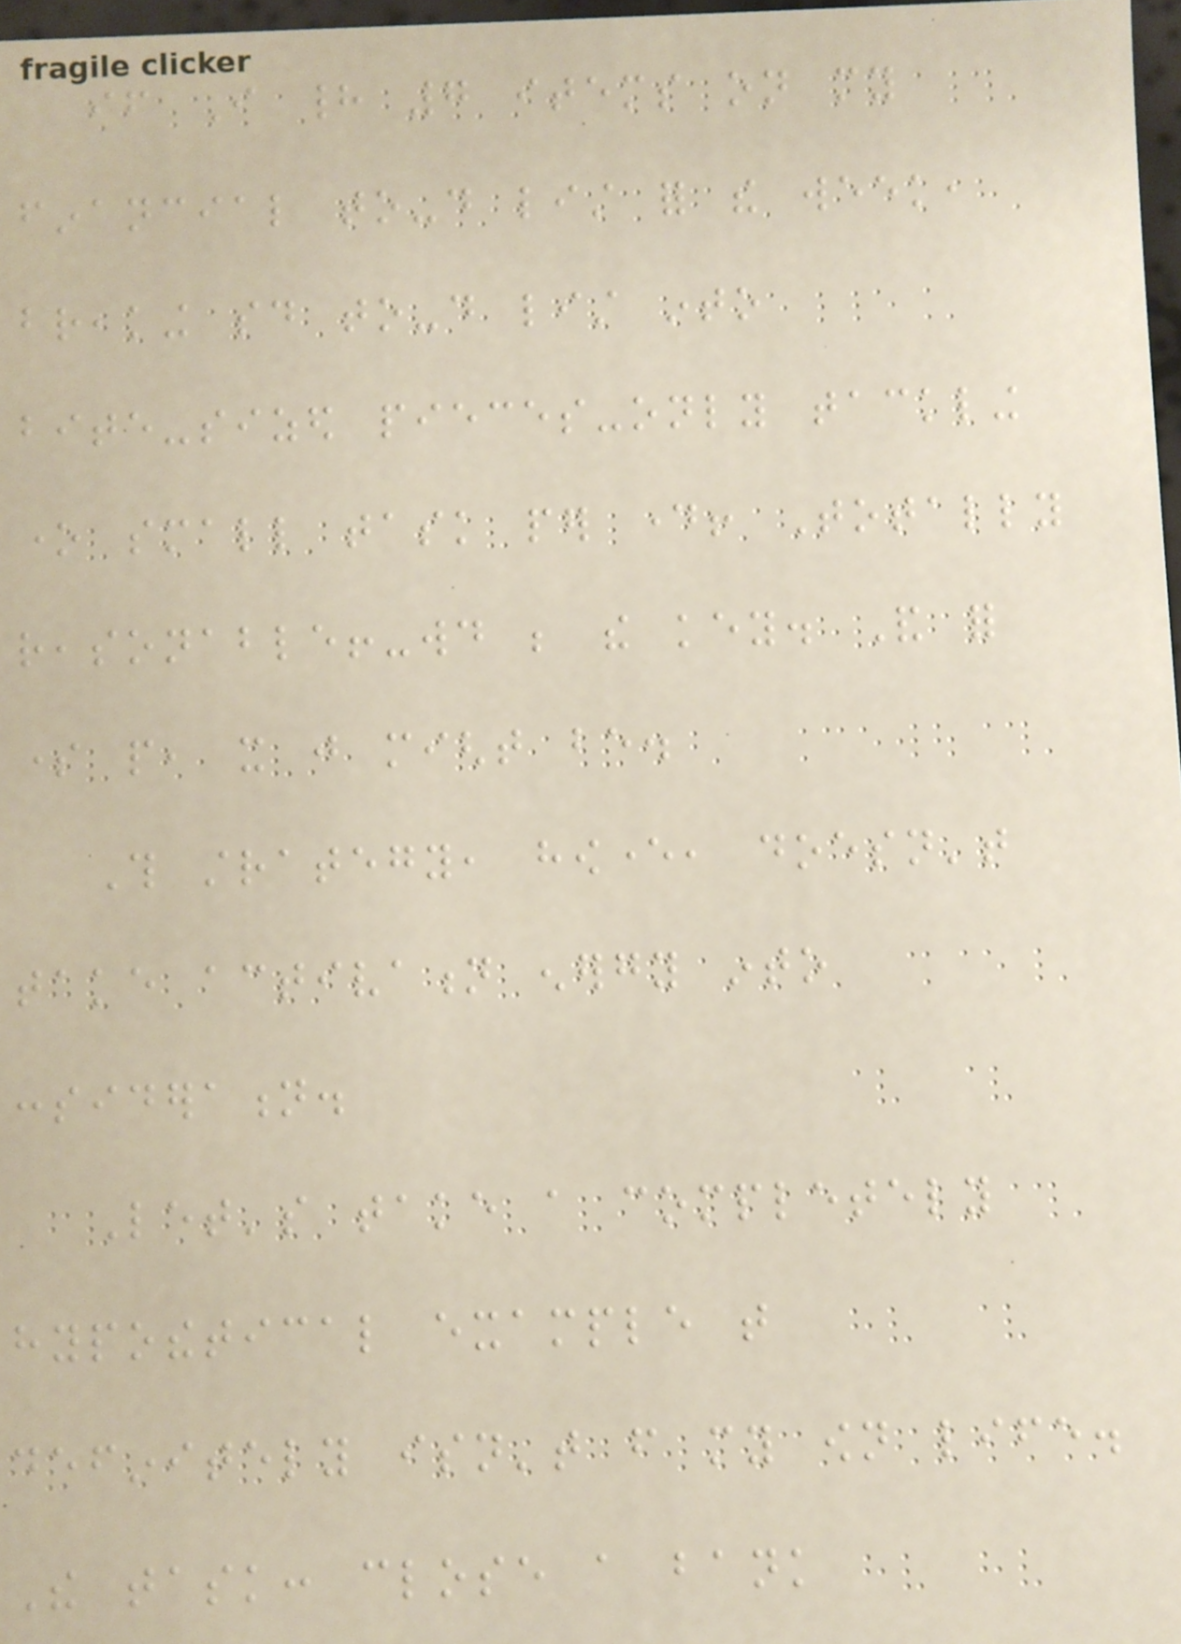if I had 7 items on my
financial to-do list for the week,
breaking said to-do list into
bite-sized pieces-only tackling
one small task per day! Totally
reasonable!-would be the key. And for
some people, it just might be.
This strategy, however, doesn't
take activation energy into
consideration.
Let's take a completely
hypothetical example that
definitely isn't from my own life.
The task: close a bank
